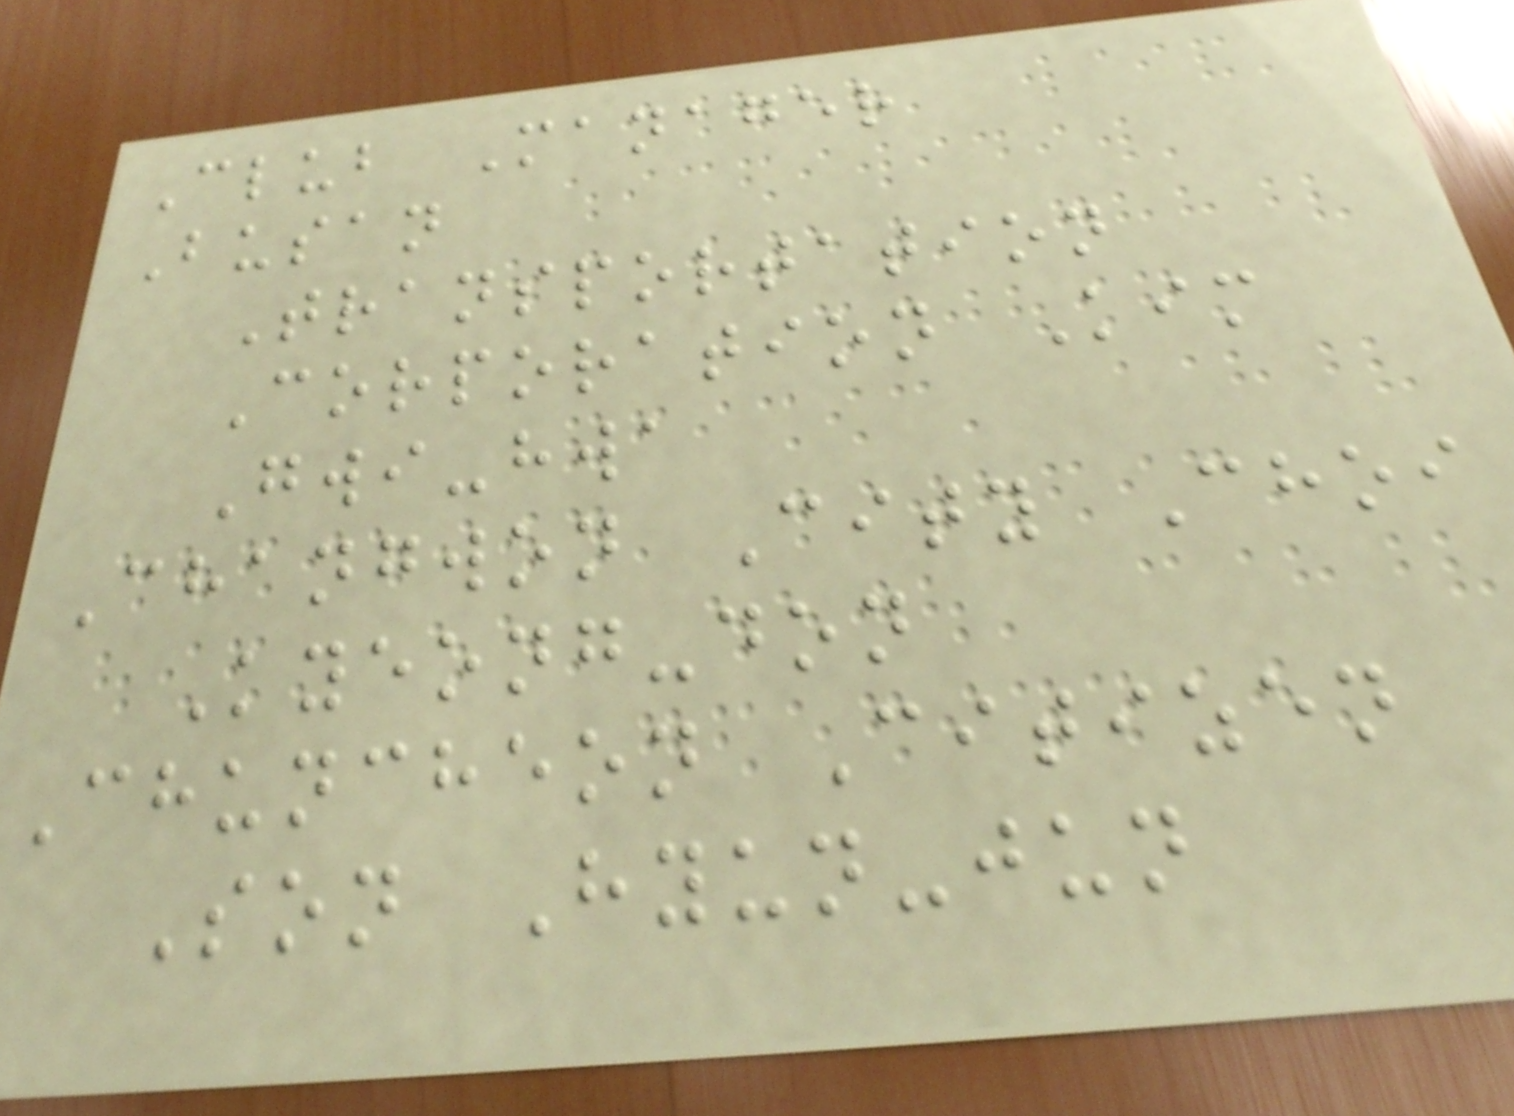Club Manager
Busan
Transportation
Corporation Kim
Gwi-hwa
Changwon City Choi
Kyeong-don
Chuncheon Citizen
Son Hyun-jun
